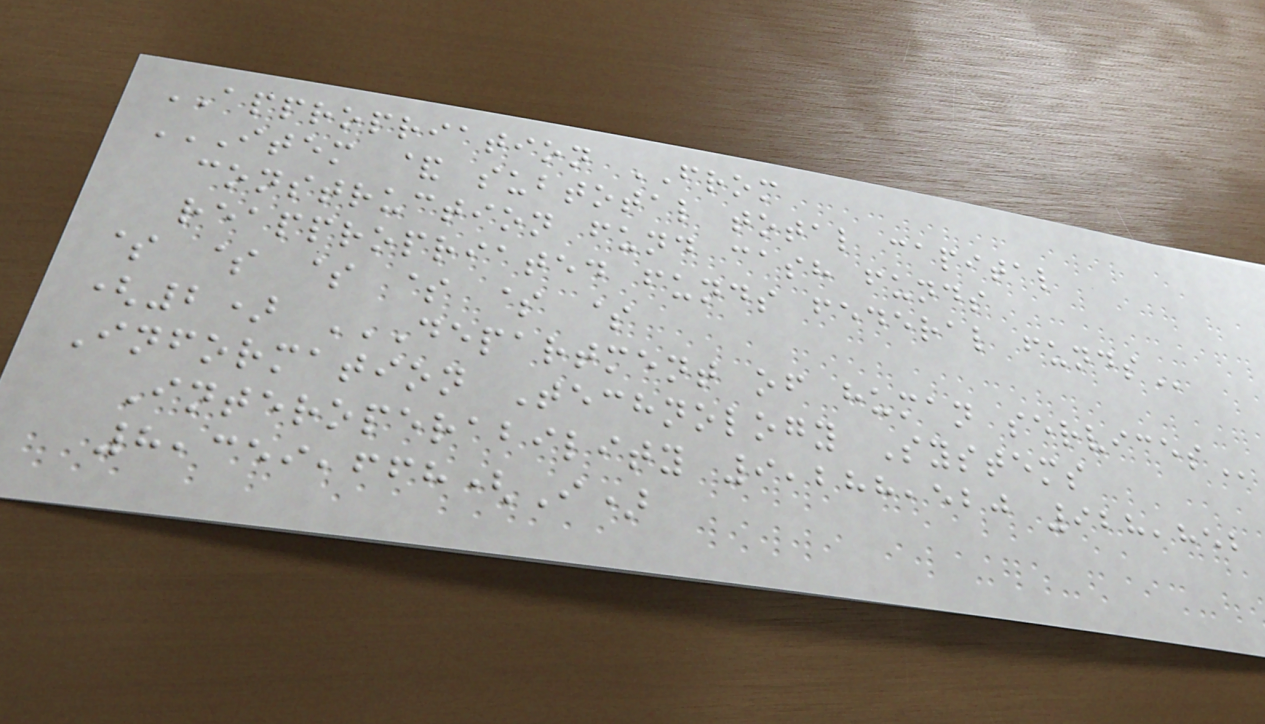APPROPRIATION FROM
ITEM & SUBTOTAL TOTAL CAPITAL
CONSTRUCTION FUND CASH FUNDS
REAPPROPRIATED FUNDS FEDERAL FUNDS
$ $ $ $ $ $
(2) DEPARTMENT OF HUMAN SERVICES
Information Technology Systems
Interoperability 9,288,520 928,852
8,359,668(I)
